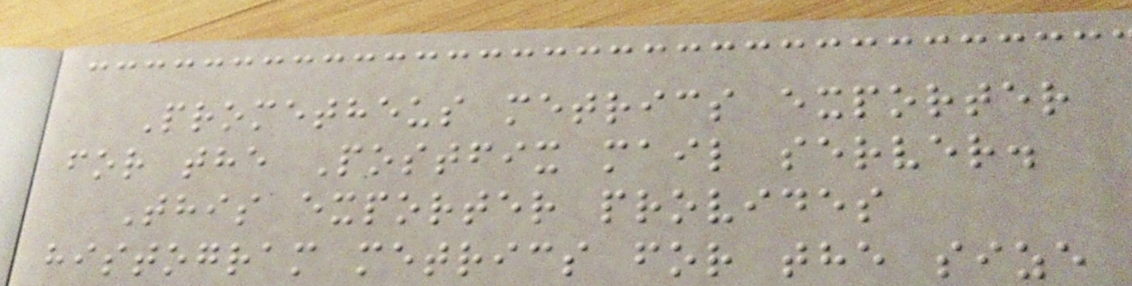Prometheus metrics exporter
for the Postfix mail server.
This exporter provides
histogram metrics for the size
